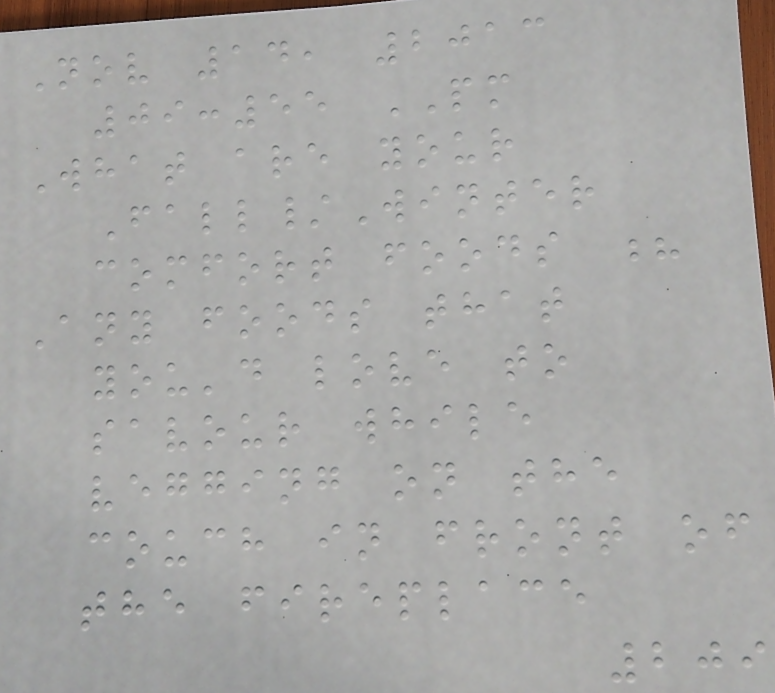Nov 14, 2013
09:55 PM
What are your
Fall/Winter
comfort foods ?
Any foods that
you'd love to
savour while
vegging on the
couch in front of
the fireplace
209
